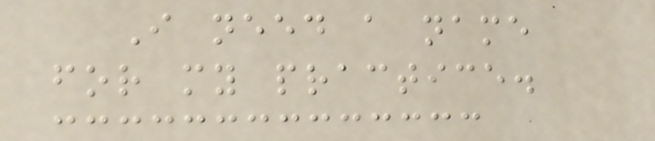I need a name
for my practice.
